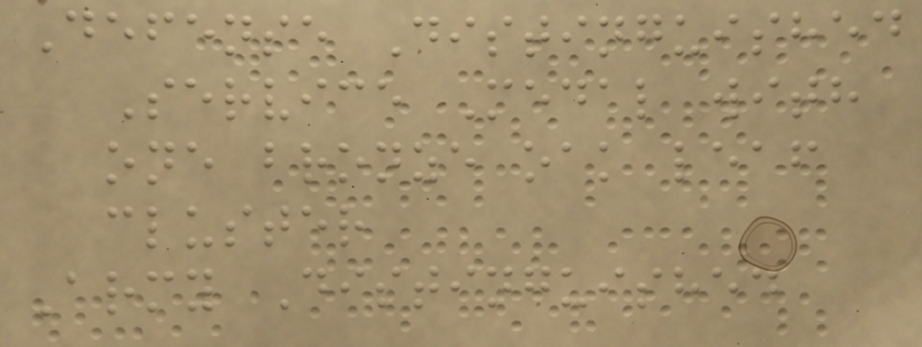Defense Distinguished
Service Medal with
one bronze oak leaf
cluster
Army Distinguished
